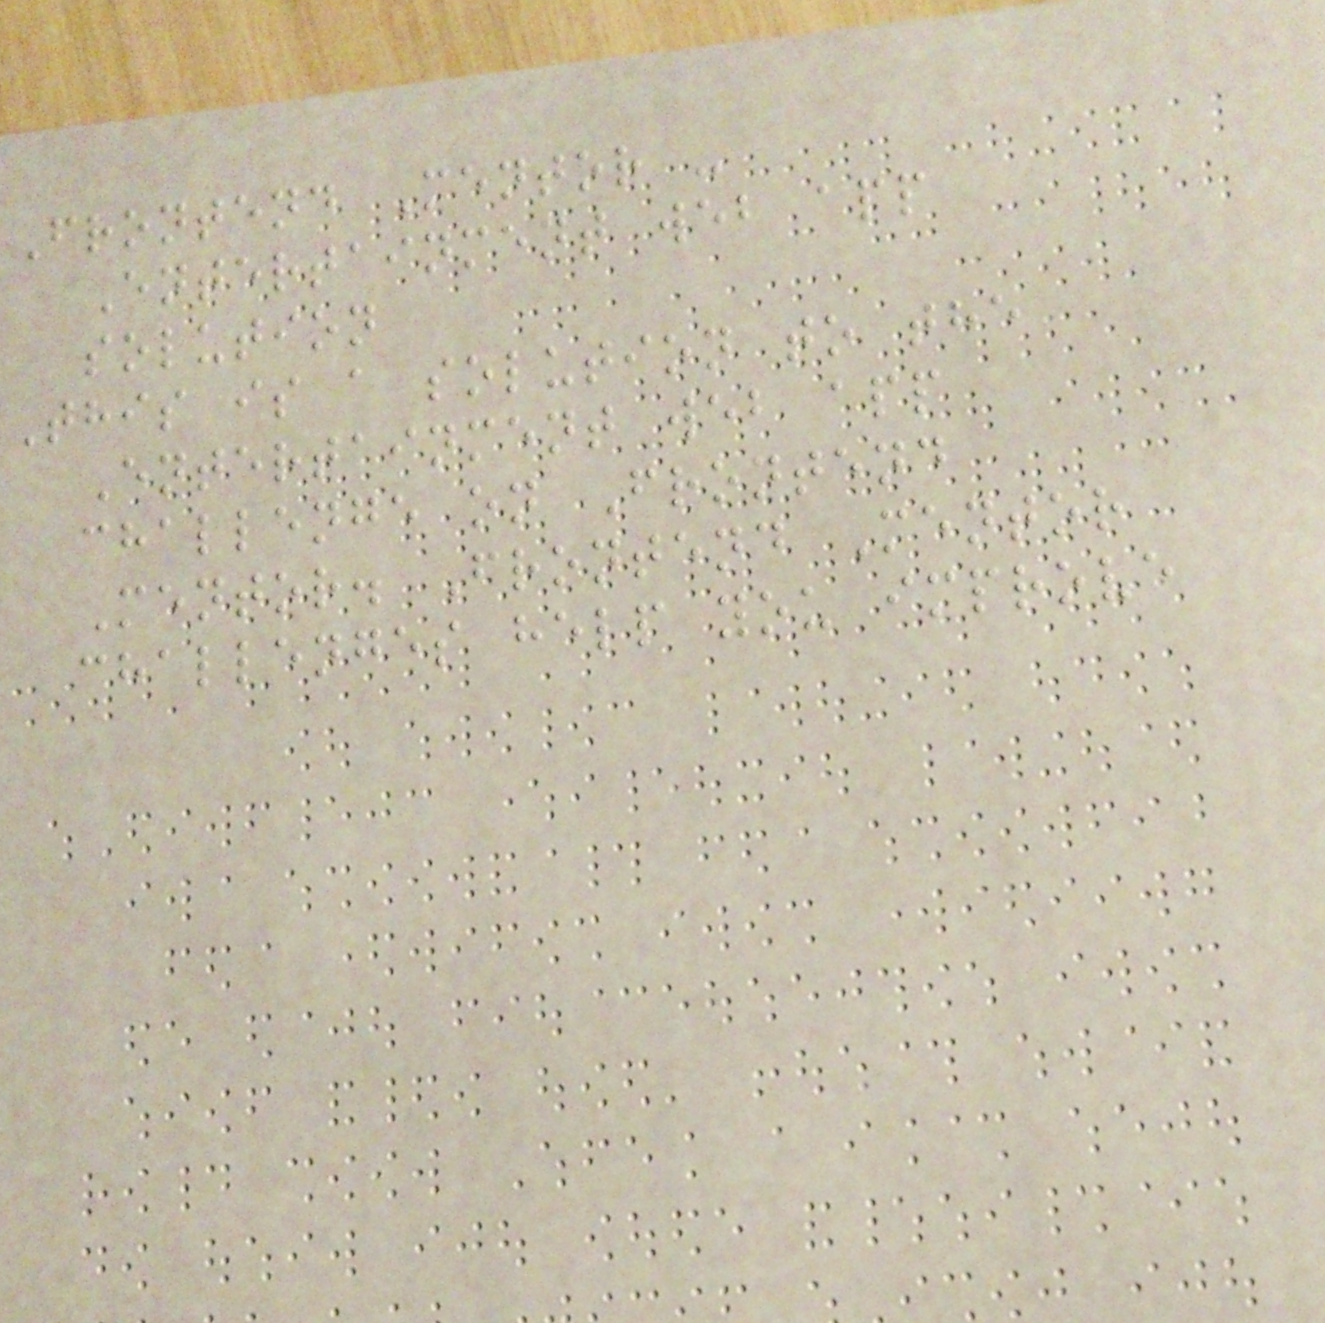Frontend Mentor -
Entertainment web app
solution
This is a solution to the
Entertainment web app
challenge on Frontend
Mentor. Frontend Mentor
challenges help you improve
